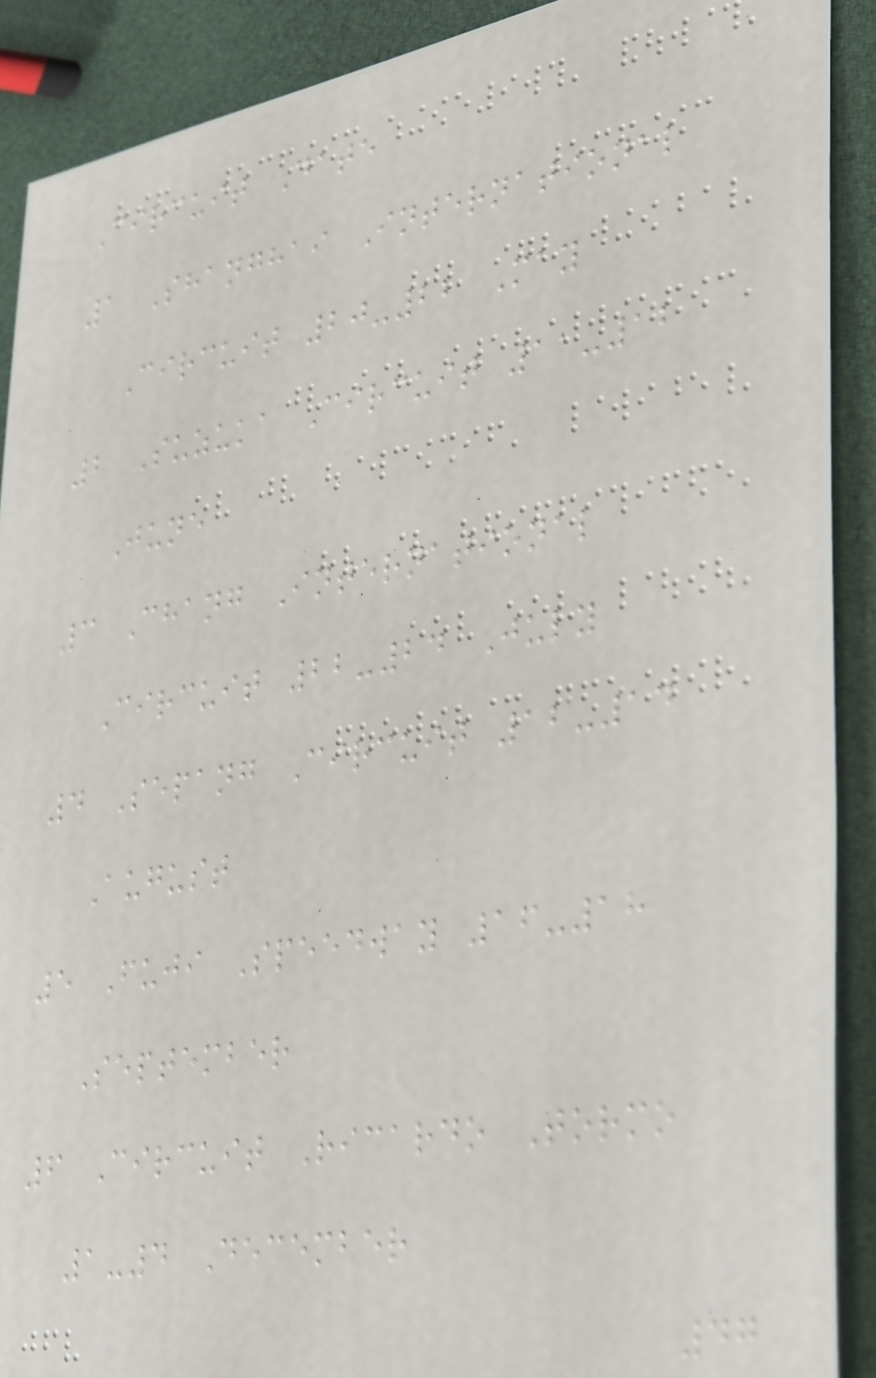Circuit Date
1 Shanghai International
Circuit 20-22 May
2 Suzuka Circuit 11-12
June
3 Chang International
Circuit 22-24 July
4 Sepang Circuit 12-14
August
5 Fuji Speedway 16-18
September
6 Circuit Ricardo Tormo
1-4 December
47
